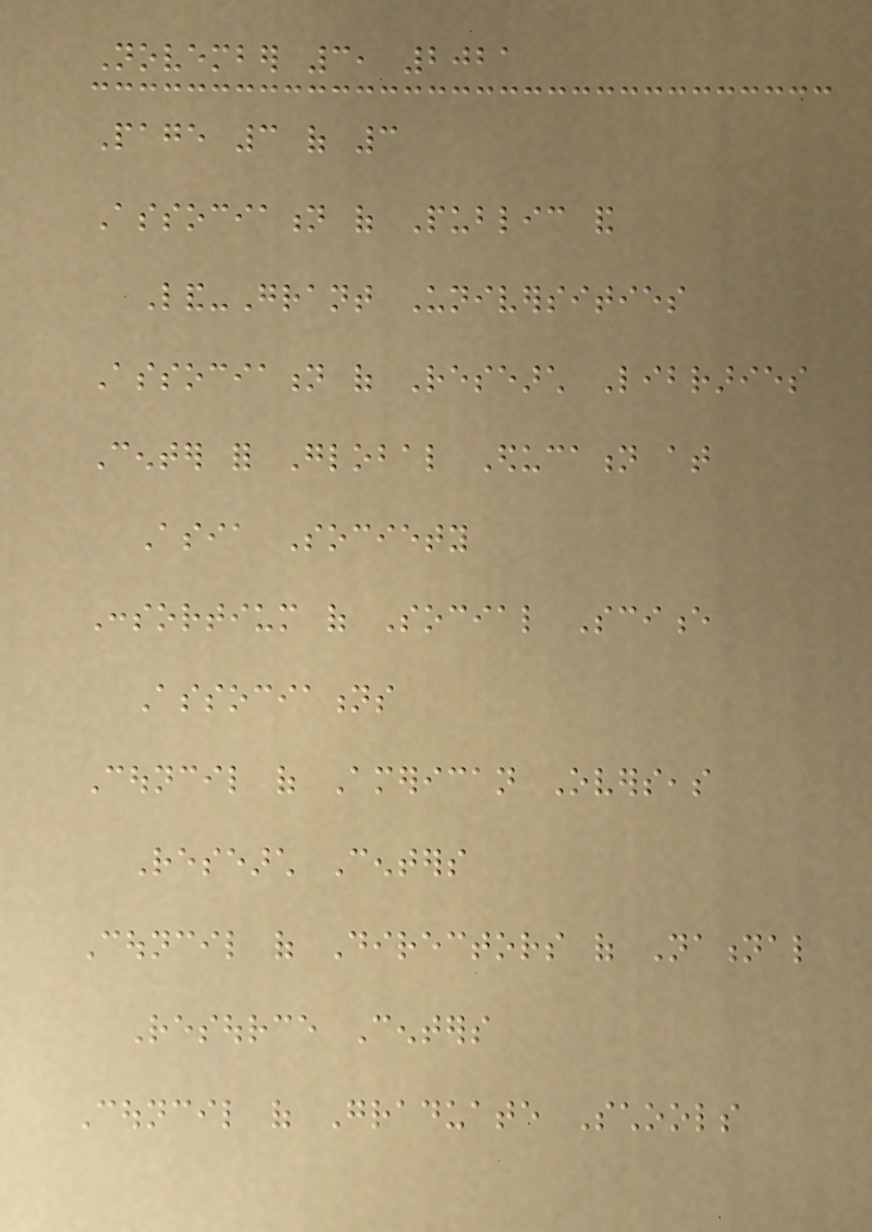November 3, 2021
Page 3 of 3
Association of Public and
Land-Grant Universities
Association of Research Libraries
Center for Global Education at
Asia Society
Consortium of Social Science
Associations
Council of American Overseas
Research Centers
Council of Directors of National
Resource Centers
Council of Graduate Schools
